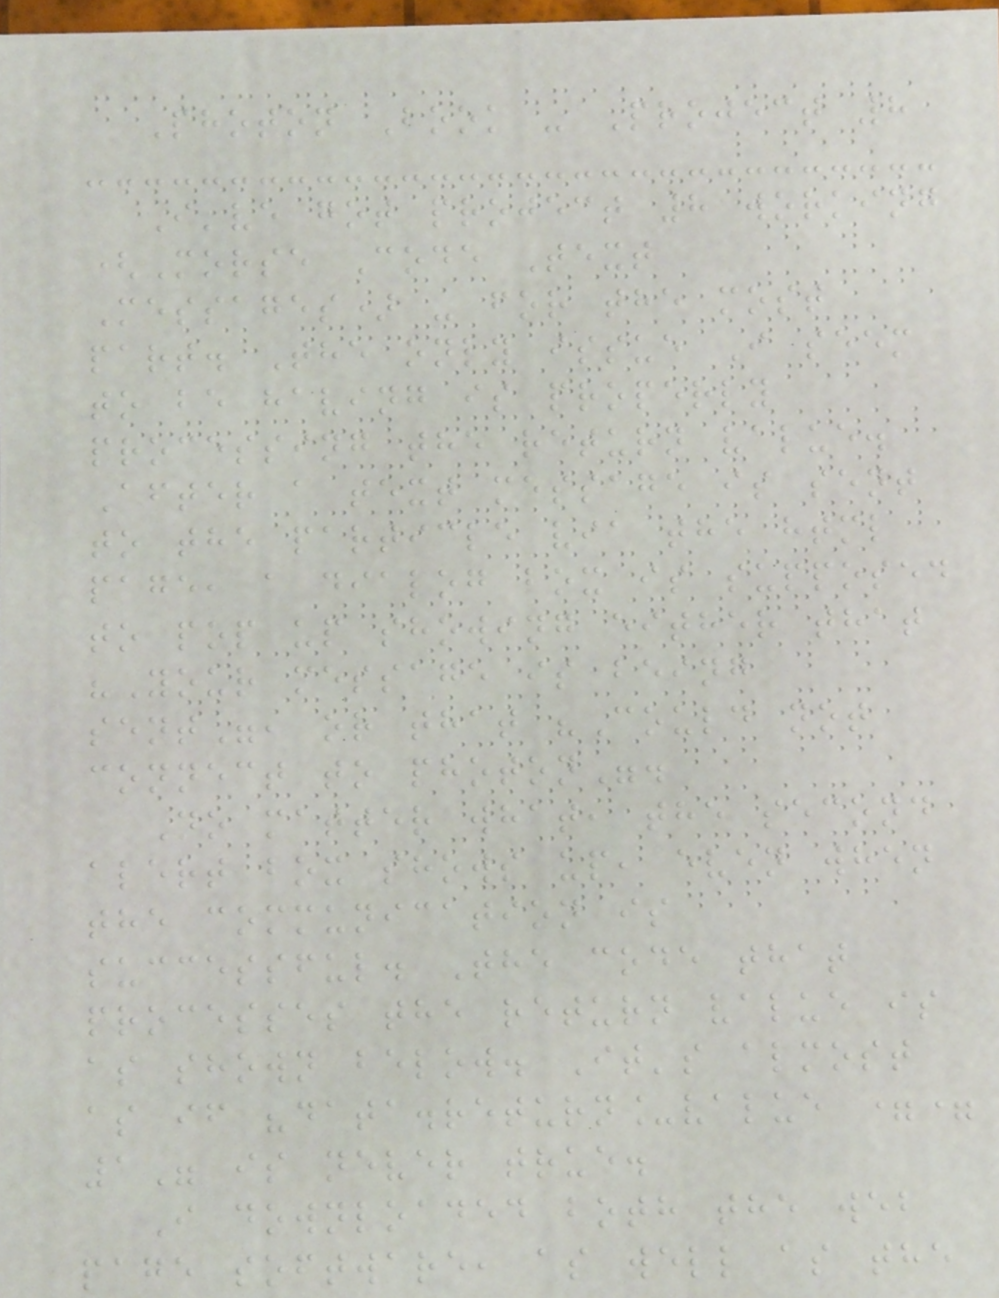Photon Book - Project 8
I've got project 8 working
(Morse Code Text
Messages) - for the most
part. The only issue I seem
to be having is properly
processing the return value.
After a text message is sent
to the particle via the html
page, a dialog box is supposed
to pop up showing either that
"Your message is being
sent", or that "Could not
connect to photon".
No matter what, the second
alert box shows up, even when
the communication is
successful. The code that
processes the return value is
as shown below. It's almost
as if "data.return_value ==
1" is never true.
I downloaded both the web
page software, as well as the
